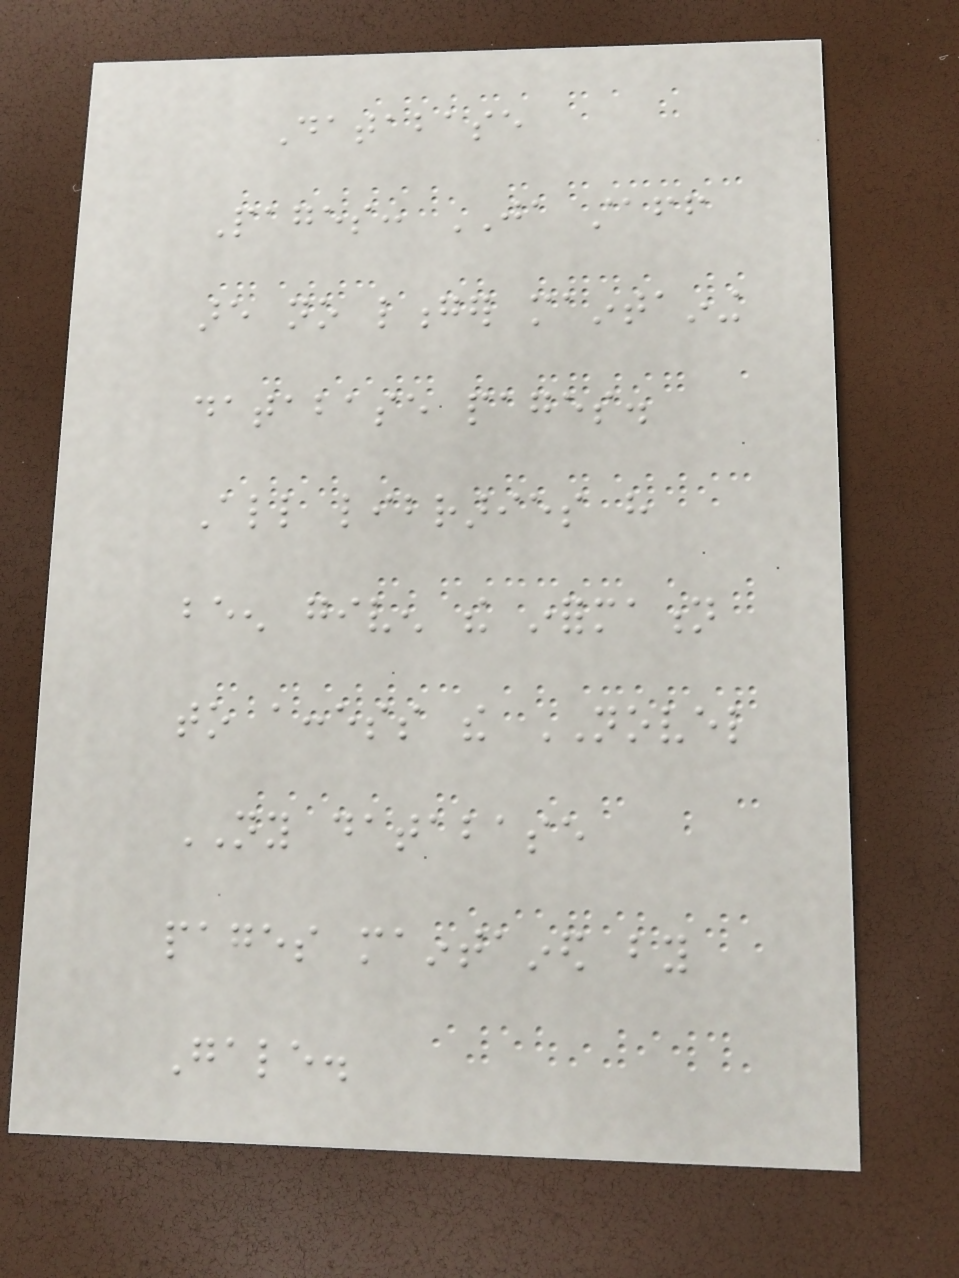Database
Pages: JA staff
are no longer maintaining
database pages.
All libraries have
been given the information
to access the NOVEL
NY database
pages maintained by
Gale.
